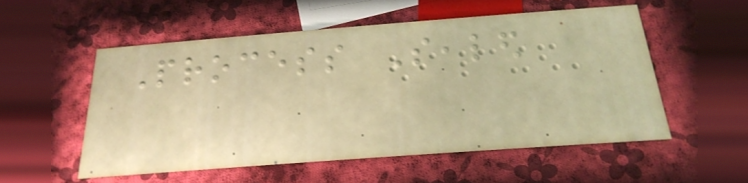Process Sealed
